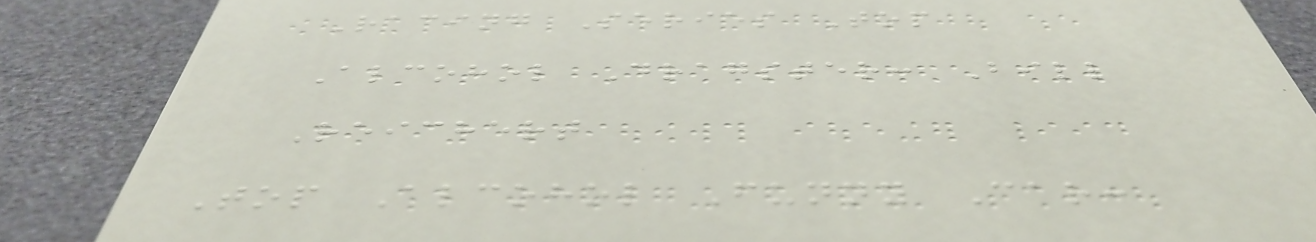Racing Series Top
Alcohol Dragster: Bill
Reichert
Top Alcohol Funny Car:
